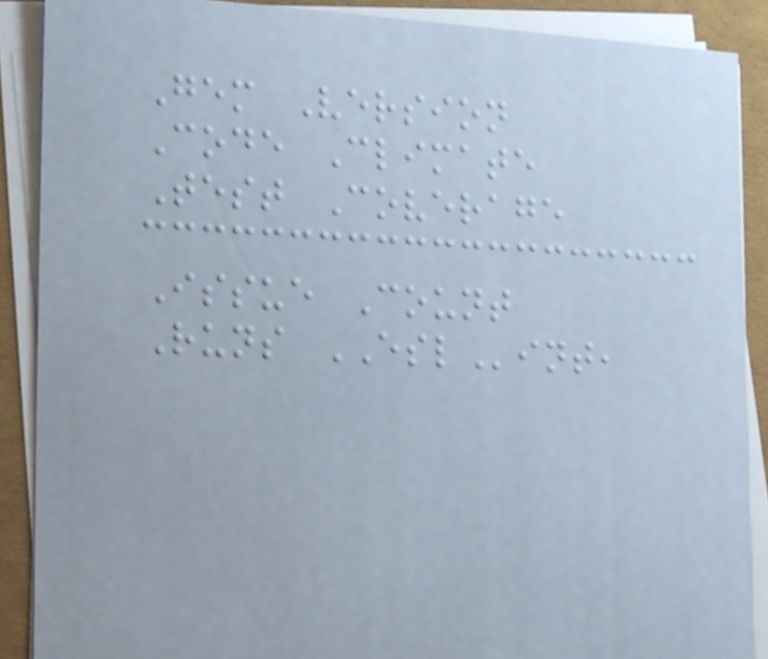Gem Version
Code Climate
Test Coverage
Issue Count
Runs ESLint,
